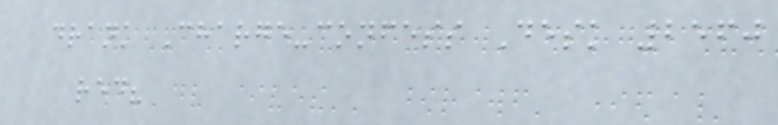drank Charge-confess Desk 2560
red?
